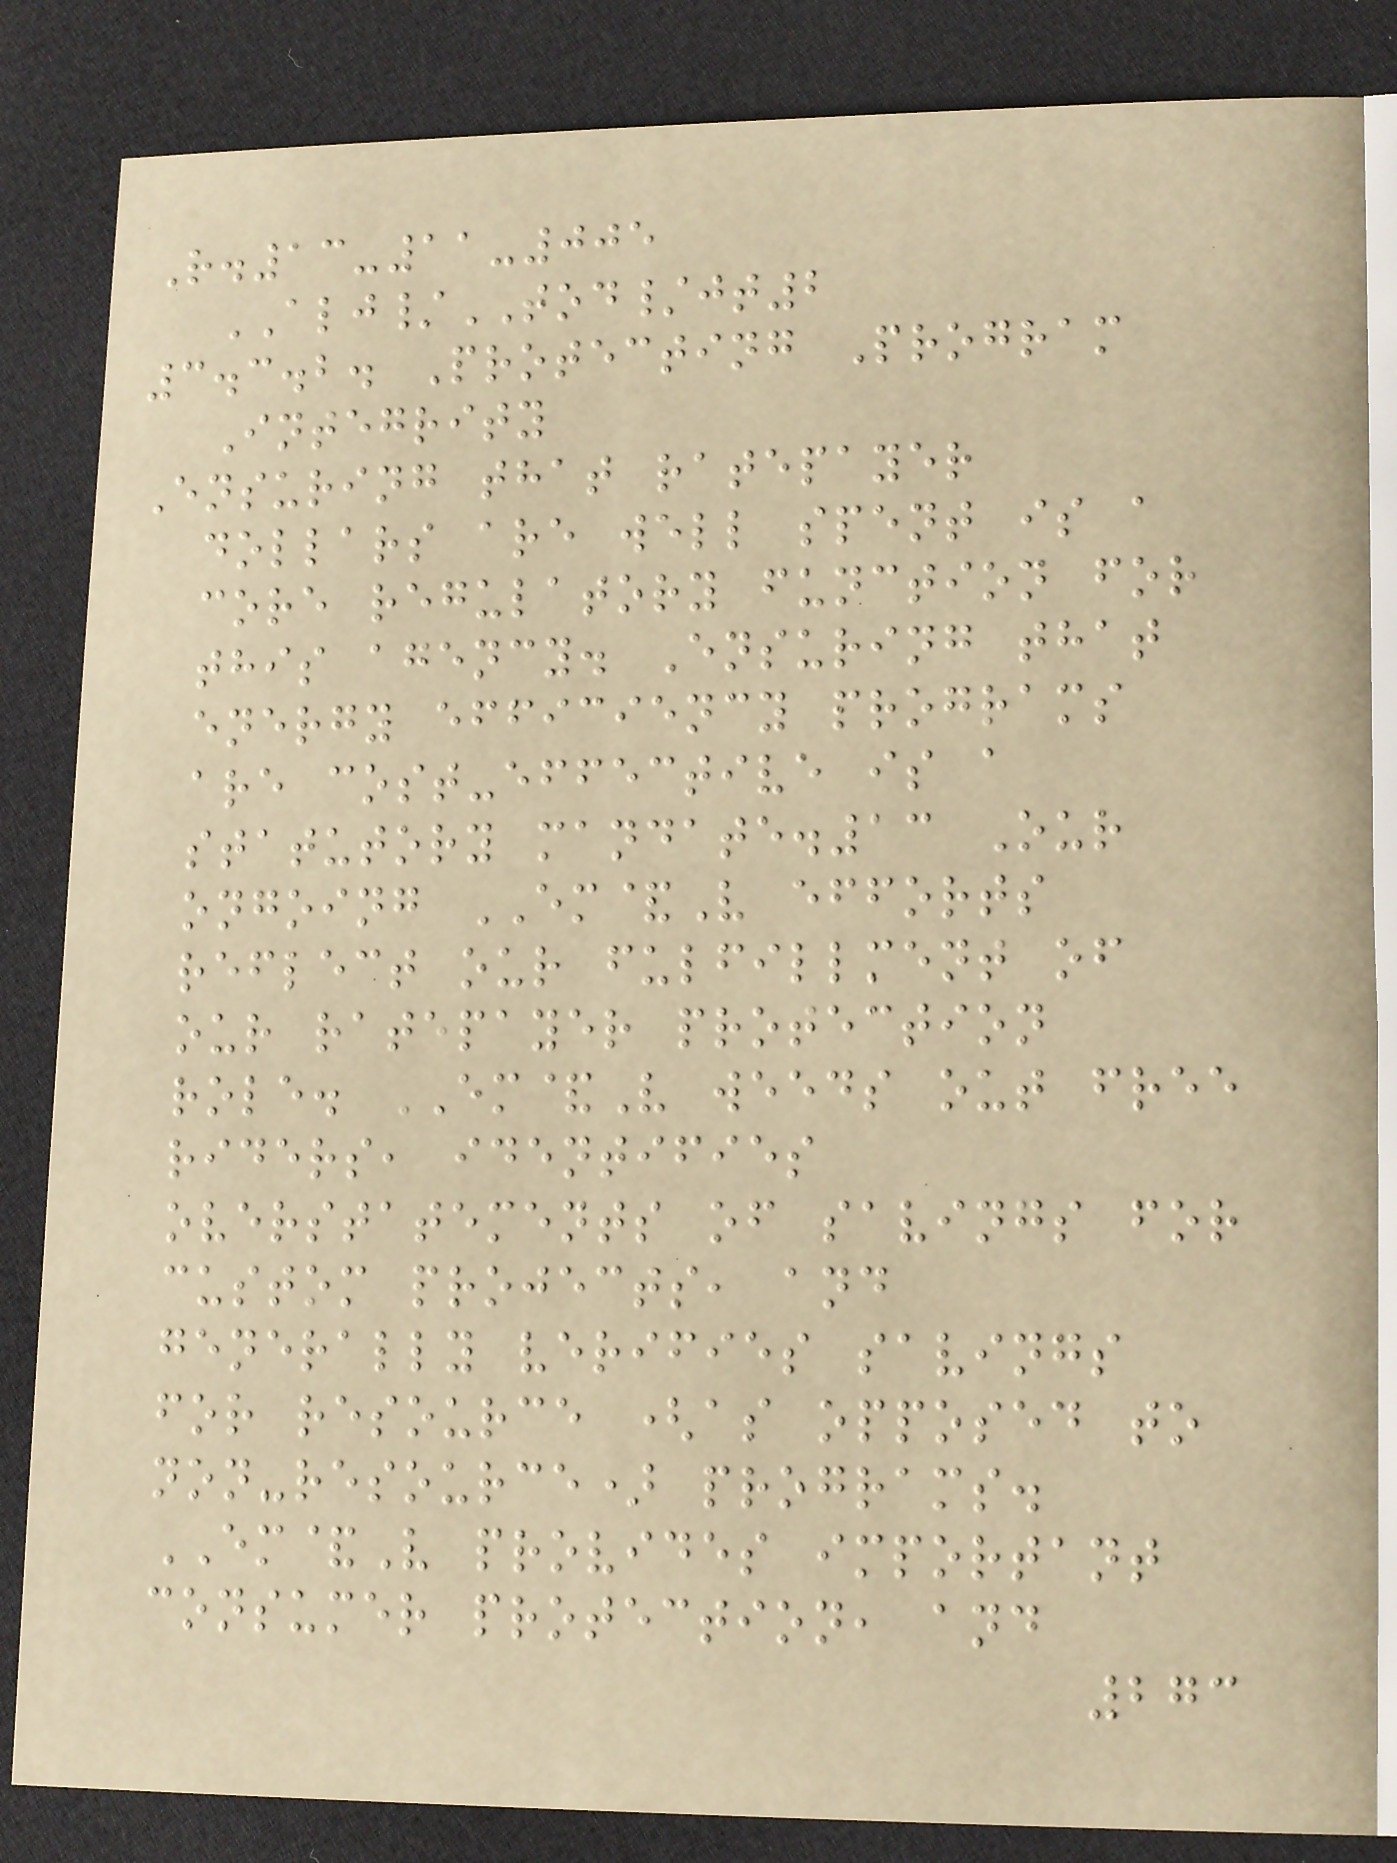R.13-11-005
ALJ/TOD/jt2
3.3.2. Protecting Program
Integrity
Ensuring that ratepayer
dollars are well spent is a
core regulatory function for
this agency. Ensuring that
energy efficiency programs
are cost-effective is a
statutory mandate.13 Our
ongoing EM&V efforts
reflect our fulfillment of
our ratepayer protection
role. EM&V weeds out free
riders, identifies
overstatements of savings for
custom projects, and
generally verifies savings
for resource (as opposed to
non-resource) programs.
EM&V provides important
consumer protection, and
273
